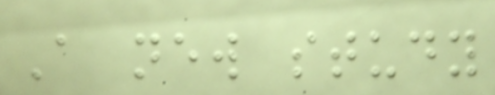A new study
